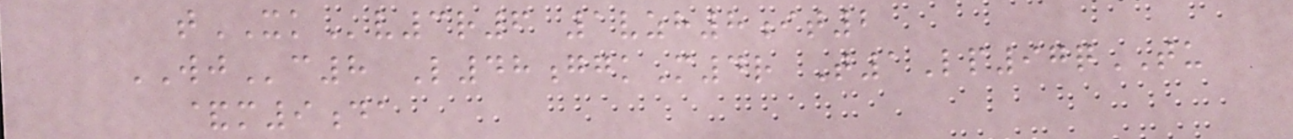tXKv3r6 1vzh8it2
WJc8 L48ggkM4r T1Lp97qTU
&m9da
